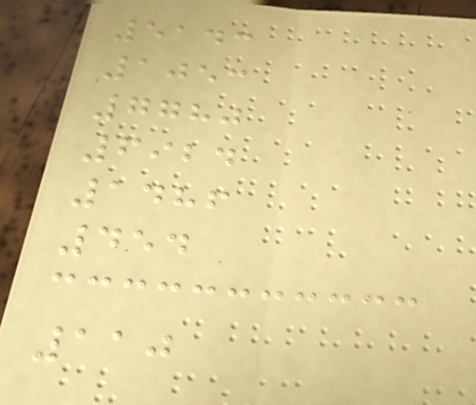5143
1053
7780
6924
1486
454
110
